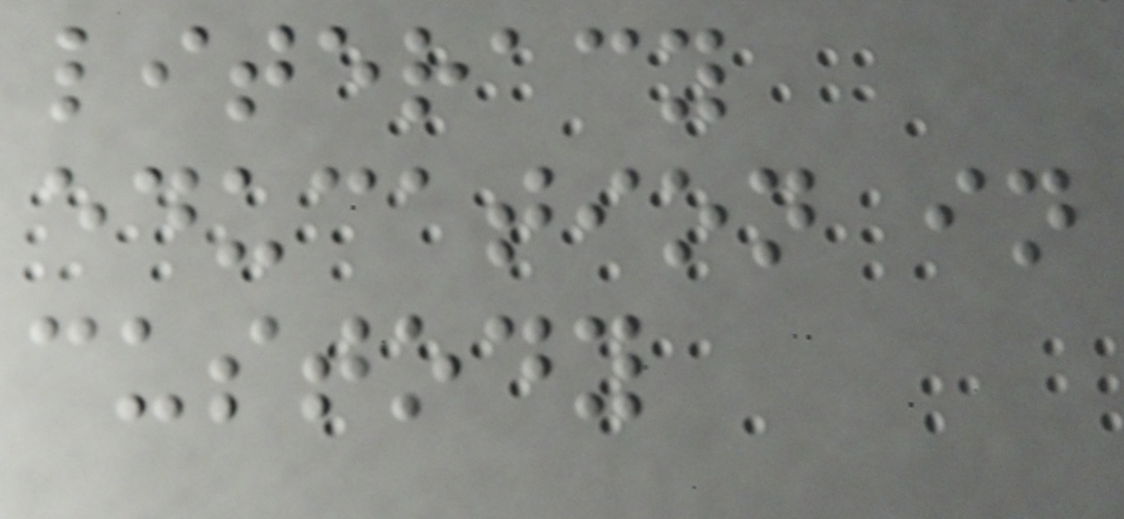literacy
education in
custody
